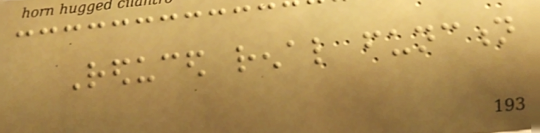Reduced renal function
